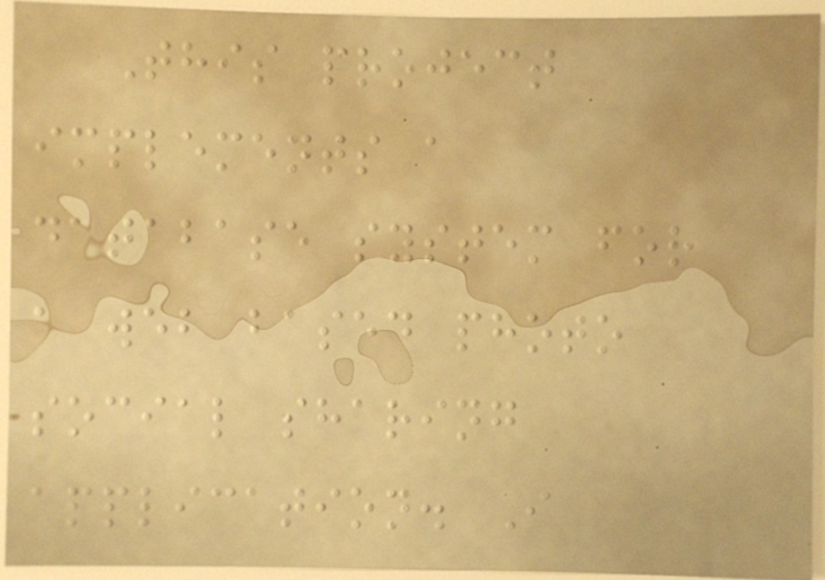This project
implements a
database system for
a web based photo
social sharing
application. I
